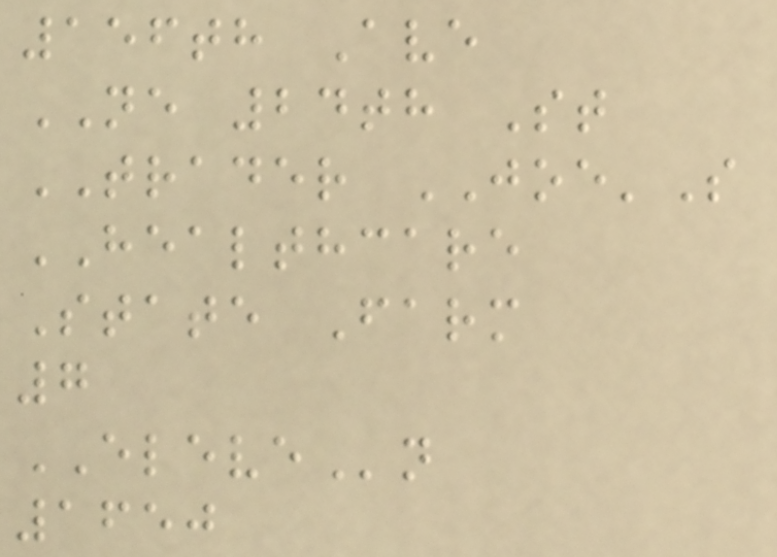156th Ave
NE 24th St
TRADER JOE'S
HEALTHCARE
State Farm
7
ELEVEn
1650
